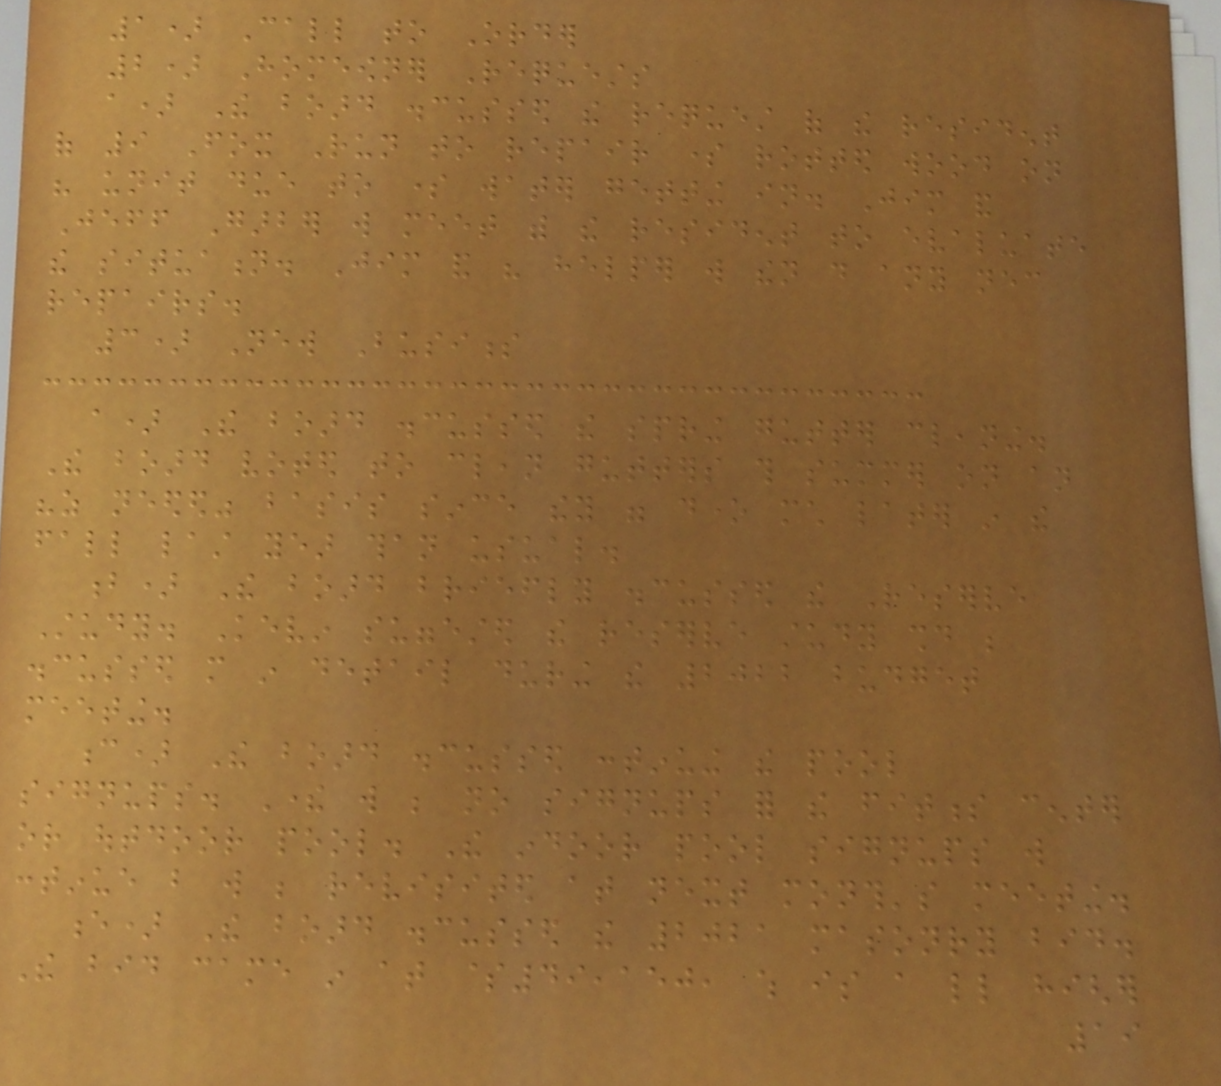1) Call to Order
2) Homeowner Requests
a) The board discussed the request of the resident
of 9 Fox Run to repair some rotted wood on
his unit due to some water getting in. Jim and
Jeff Garber will meet with the resident to evaluate
the situation. Jim and his helper will then do any necessary
repairs.
3) New Business
a) The board discussed the spring gutter cleaning.
The board voted to clean gutters this summer on an
"as needed" basis since they were done much later in the
fall last year than usual.
b) The board briefly discussed the Reserve
Study. Kevin suggested the reserve study should be
discussed more in detail during the 2022 budget
meeting.
c) The board discussed continuing the pool
signups. There will be no signups for the fitness center
or outdoor pool. The indoor pool signups will
continue but will be revisited at next month's meeting.
e) The board discussed the 2021 masonry bid.
The bid came in at $49,150, which is a little higher
19
